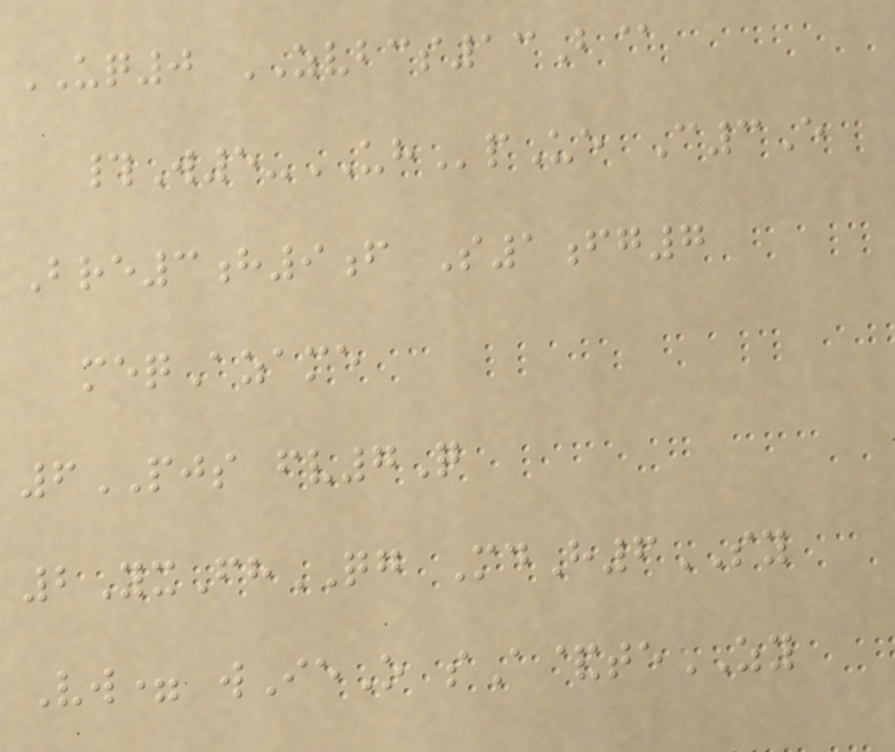UQ0 ZVBCS13B@
#W5-UHpUe C3E
Bre3h9f S1fg7
meqAzame
6PJS fv7Q
2YxFhQG MdH6SY
Vw= wIeO sA&teZY
